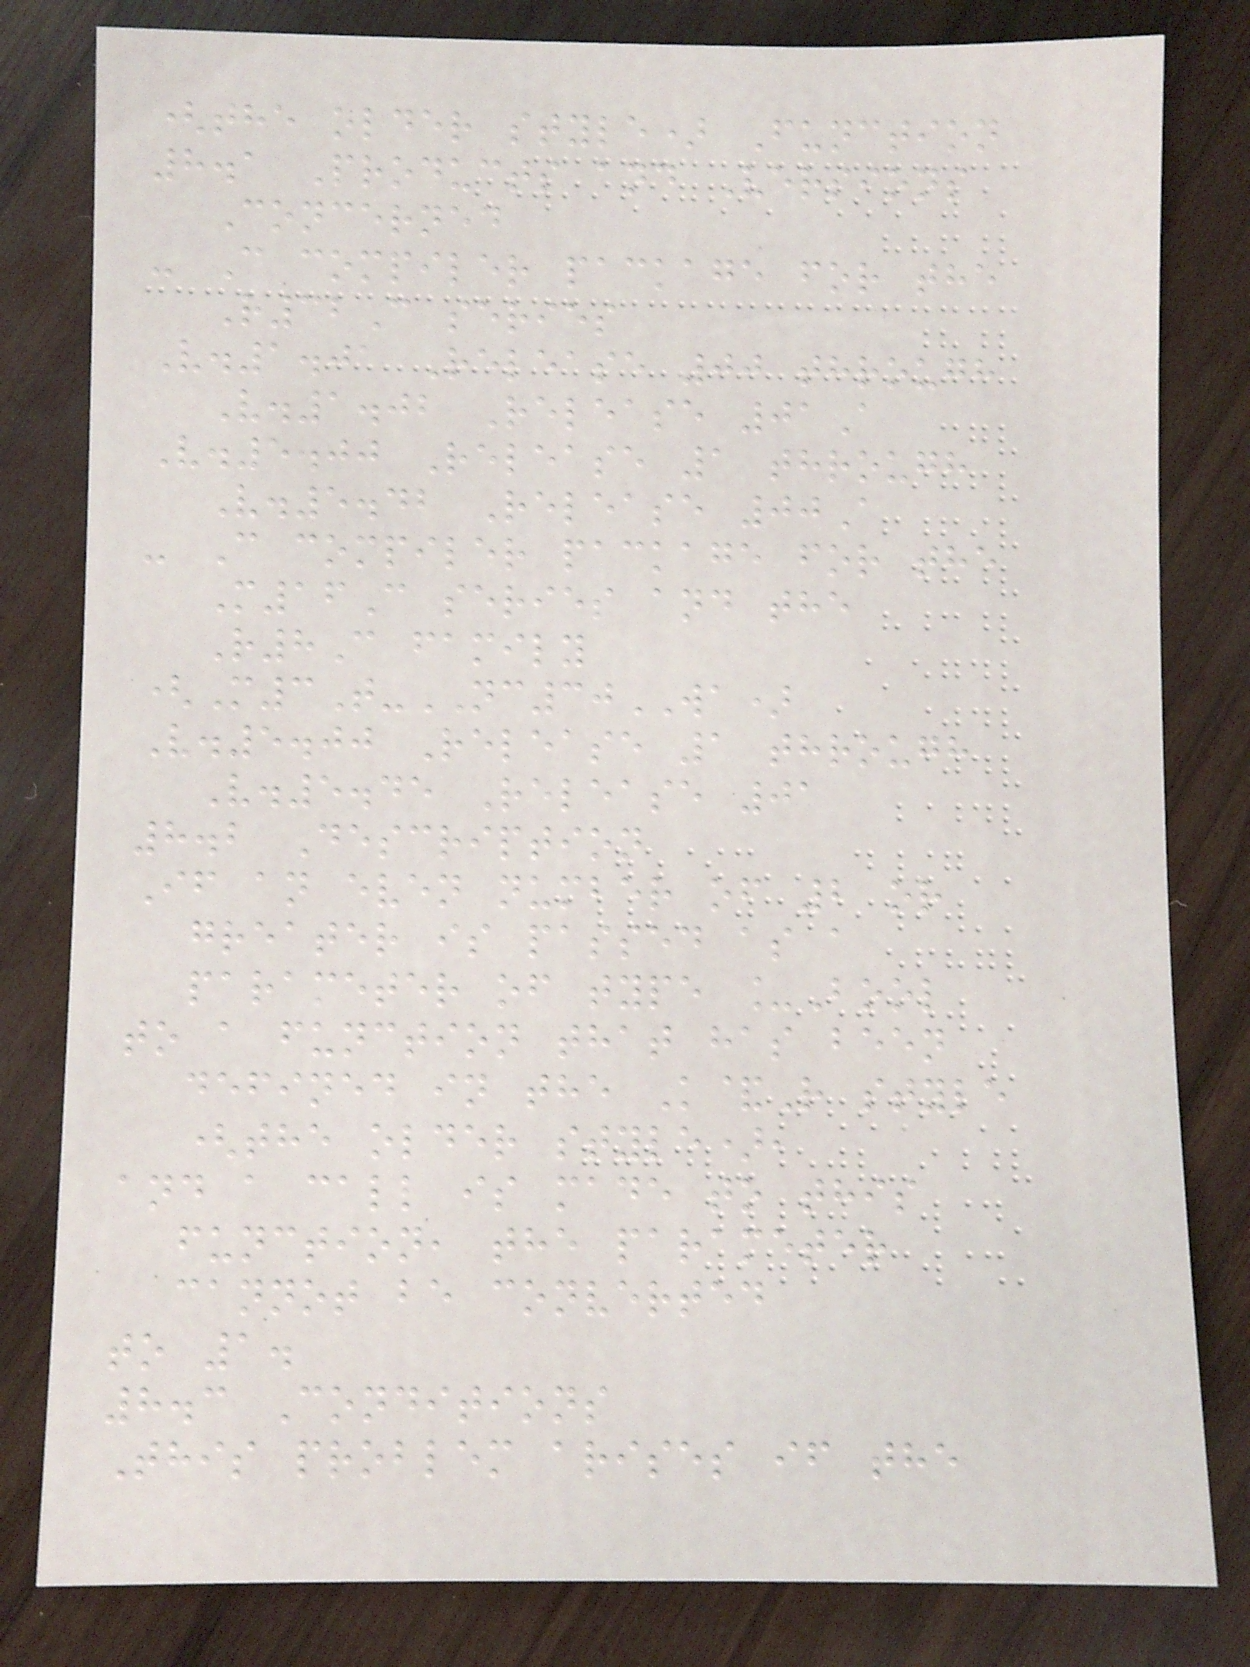(the older style) Function
8.1 Products and Versions
Concerned
- C compiler package for the
R32C series
V.1.01 Release 00 through
V.1.02 Release 01A
V.5.00 Release 1 through
V.5.42 Release 00A
- C compiler package for the
M16C series and the
R8C family
(M3T-NC30WA)
V.5.00 Release 1 through
V.5.45 Release 01
8.2 Description
If an even number of 2 or
greater is passed as a
parameter of type _Bool
to a function that has been
defined in the K&R style
(the older style),
and a call is made to this
function, the parameter
cannot be converted
to 1.
8.3 Conditions
This problem arises if the
